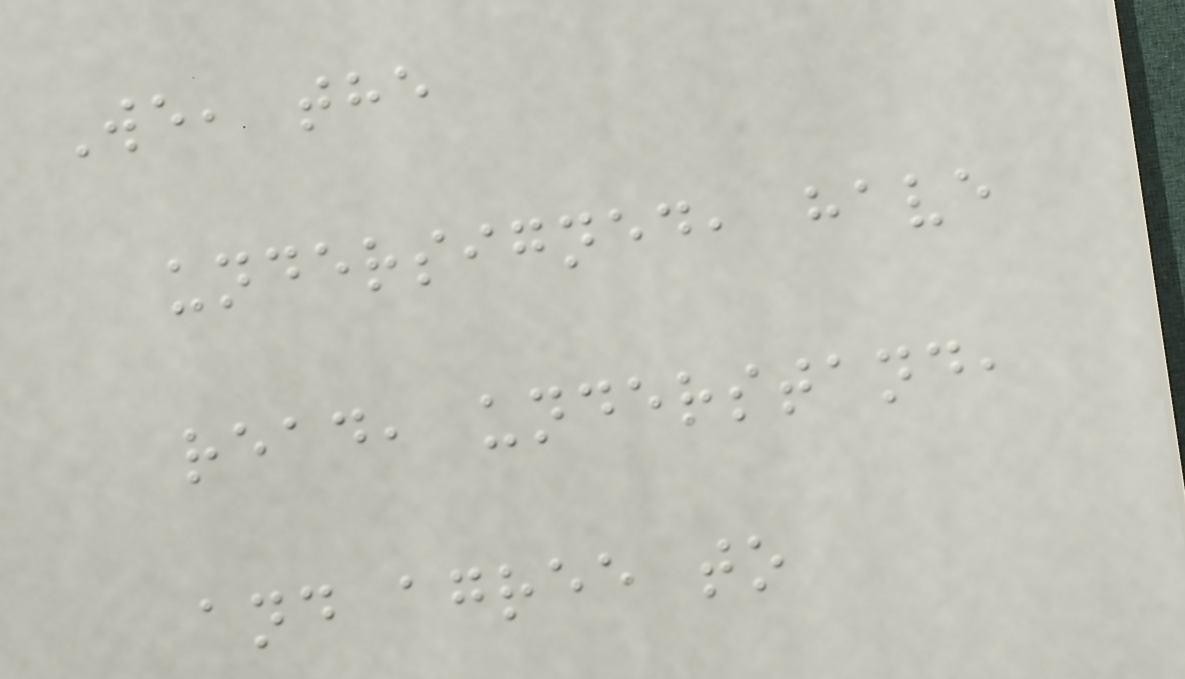We, the
undersigned, have
read, understand,
and agree to
